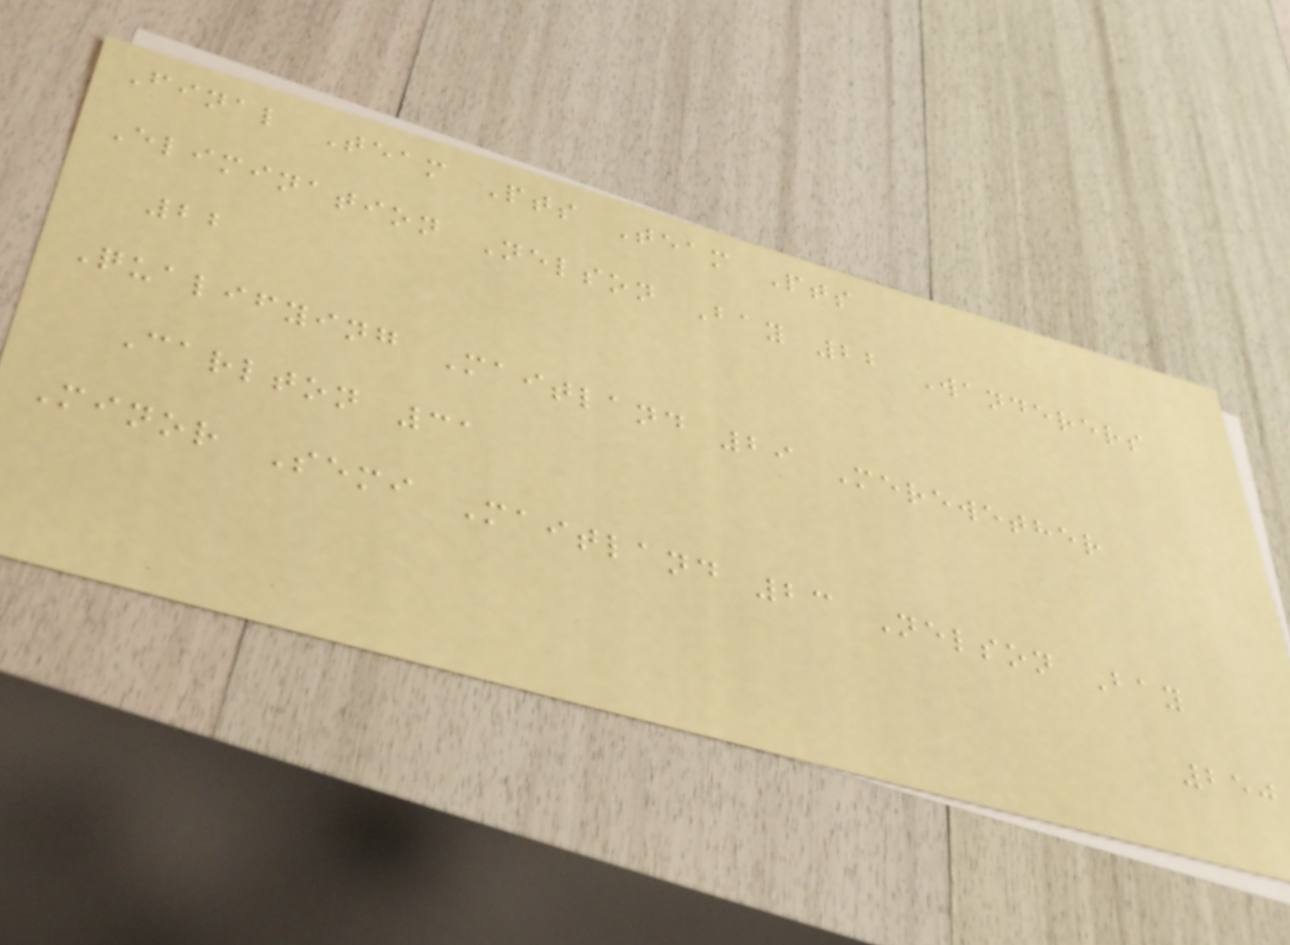Final Team Pts Team Pts
Elimination Nelson Bay 22 Wanderers
22
Qualifying Maitland 29 Merewether
Carlton 31
Minor Semi Maitland 23 Nelson Bay
250
